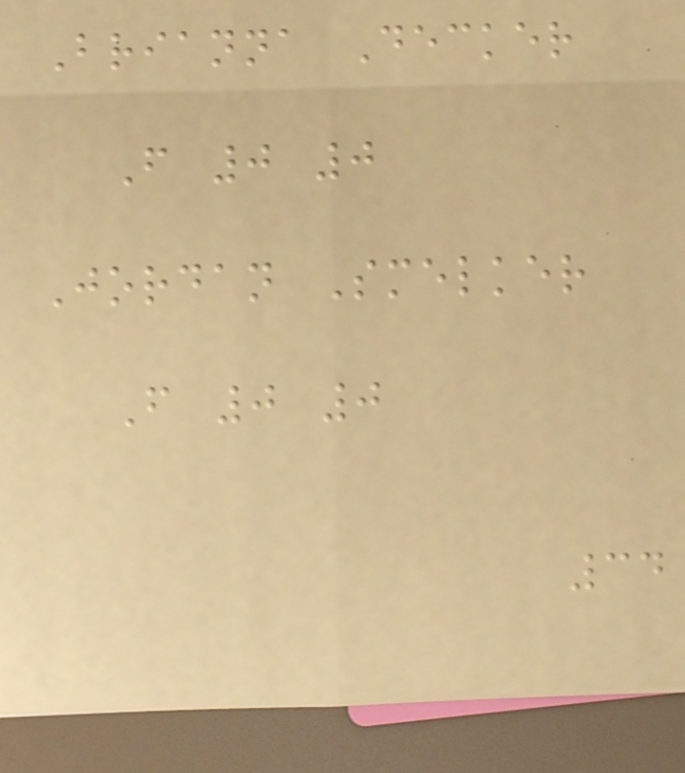Brianna Decker
F 0 0
Jordan Smelker
F 0 0
34
